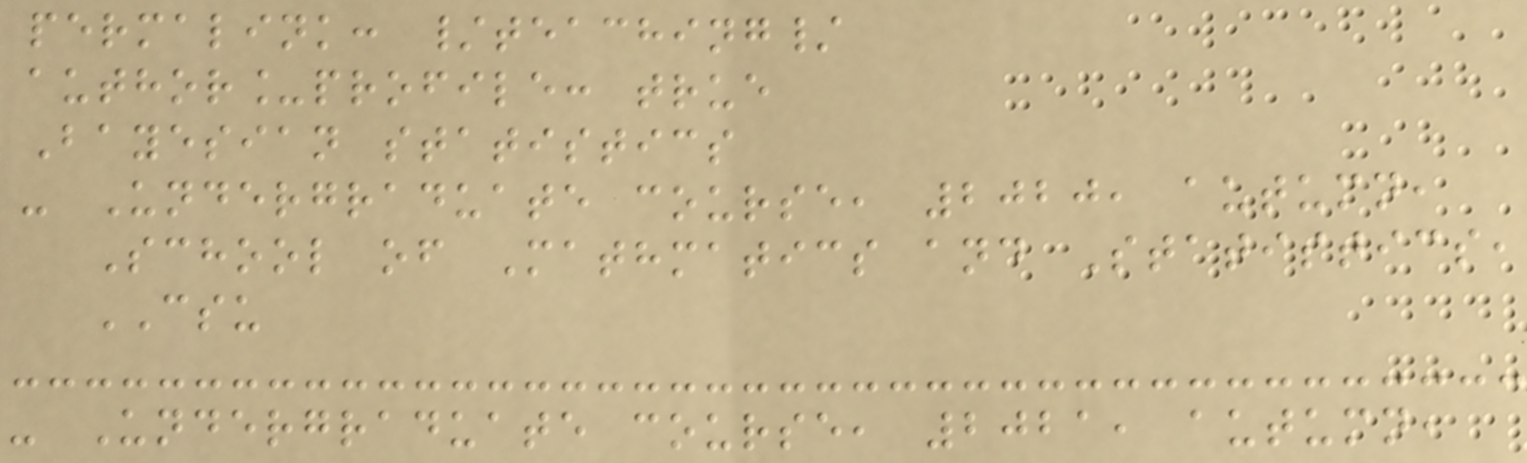permalink: /teaching/
author_profile: true
Bayesian statistics
- Undergraduate course, 2020, autumn,
School of Mathmatics and Statistics,
CSU
- Undergraduate course, 2021, autumn,
